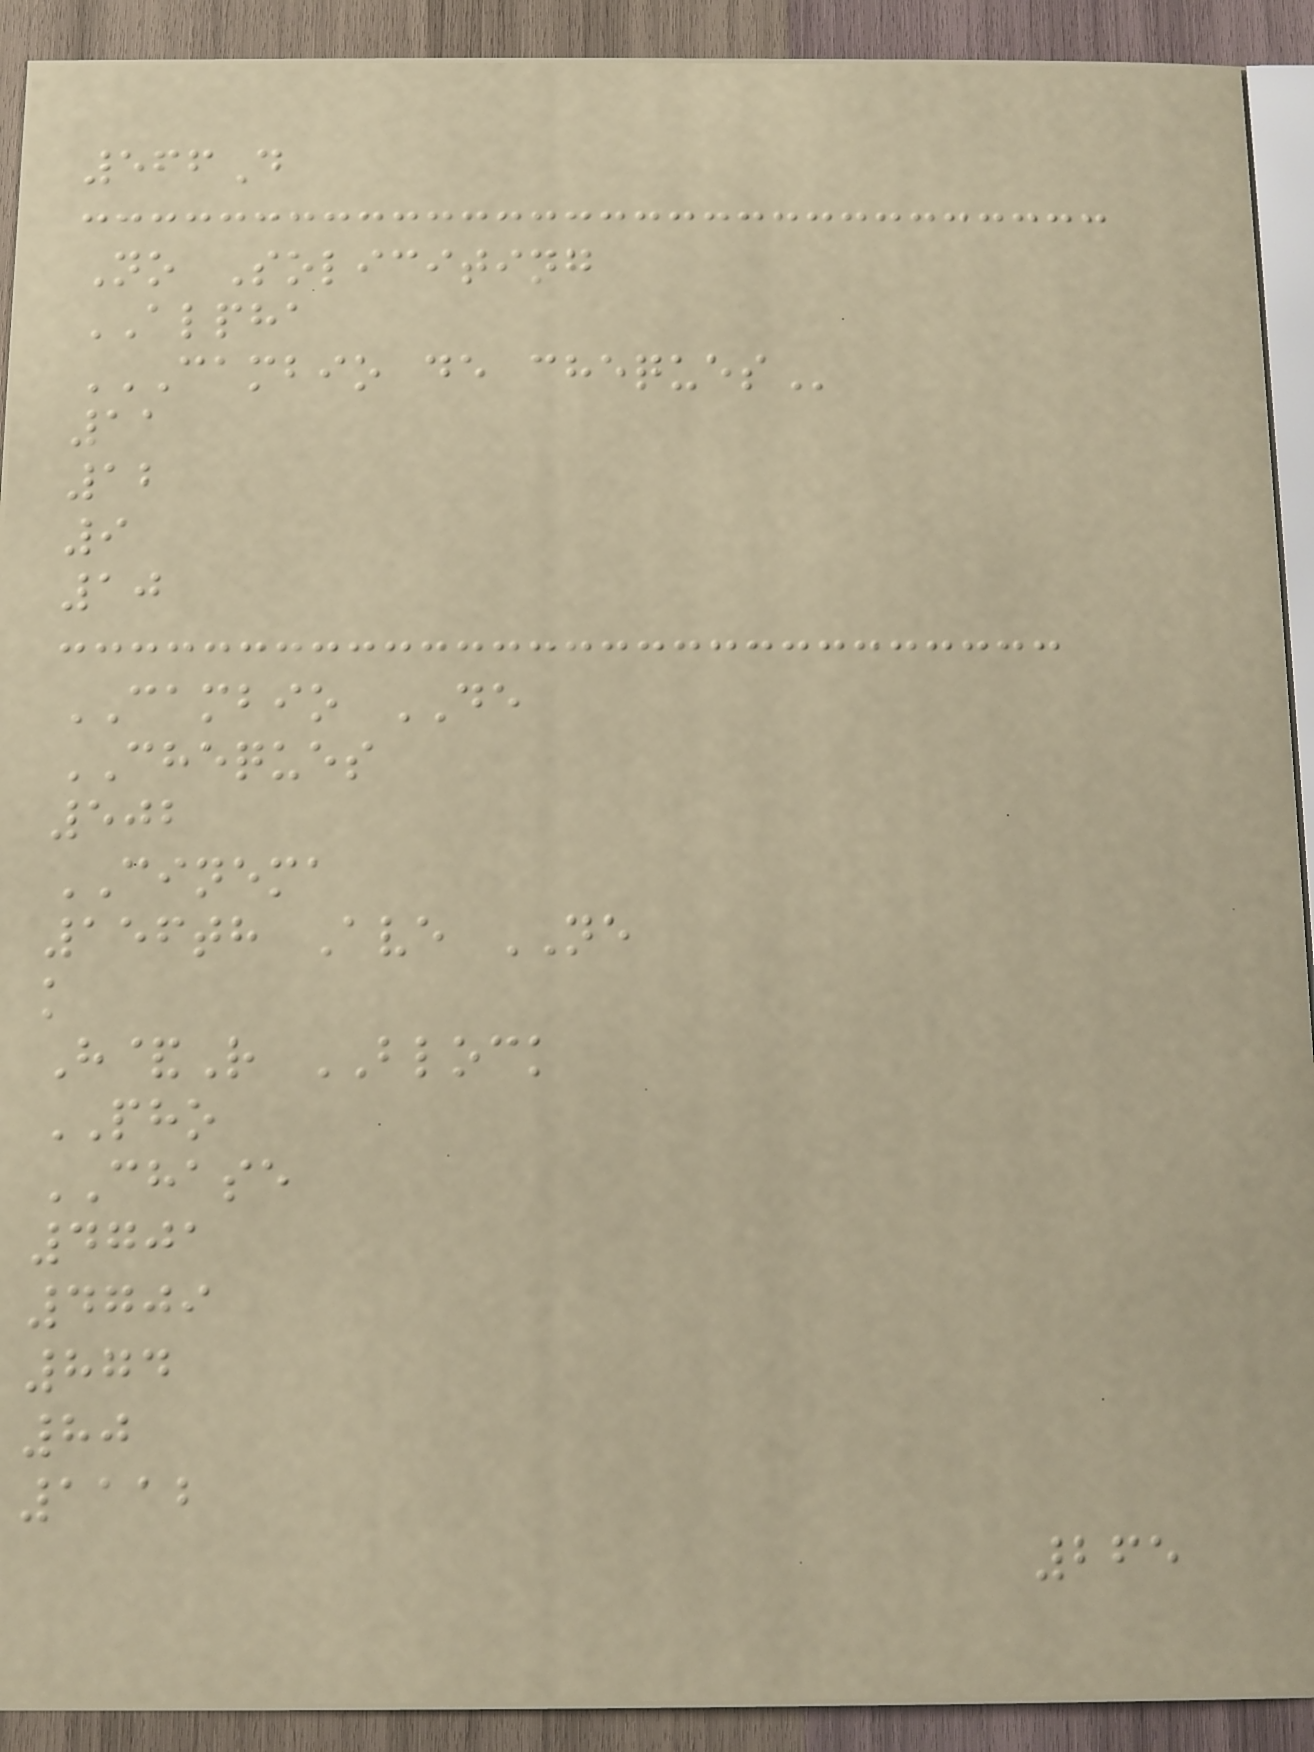566D
No Soliciting
ALPHA
CAMBIO DE CHEQUES
11
12
9
10
CAMBIO DE
CHEQUES
502
CINEMA
156th Ave NE
k
H&R BLOCK
PHO
CHASE
4701
4709
874
80
1112
265
